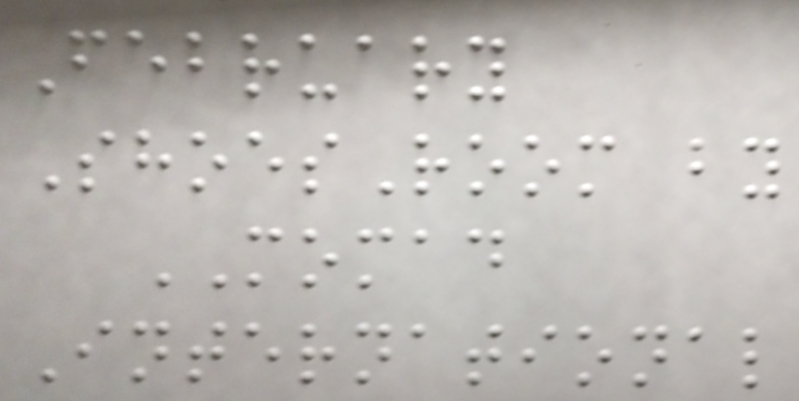February
ShoesRoom by
MOMAD
International
